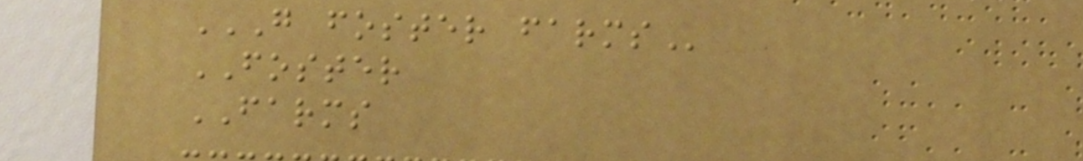G FOSTER FARMS
FOSTER
FARMS
